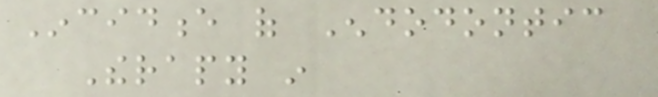Incidence of Endodontic
Therapy in
